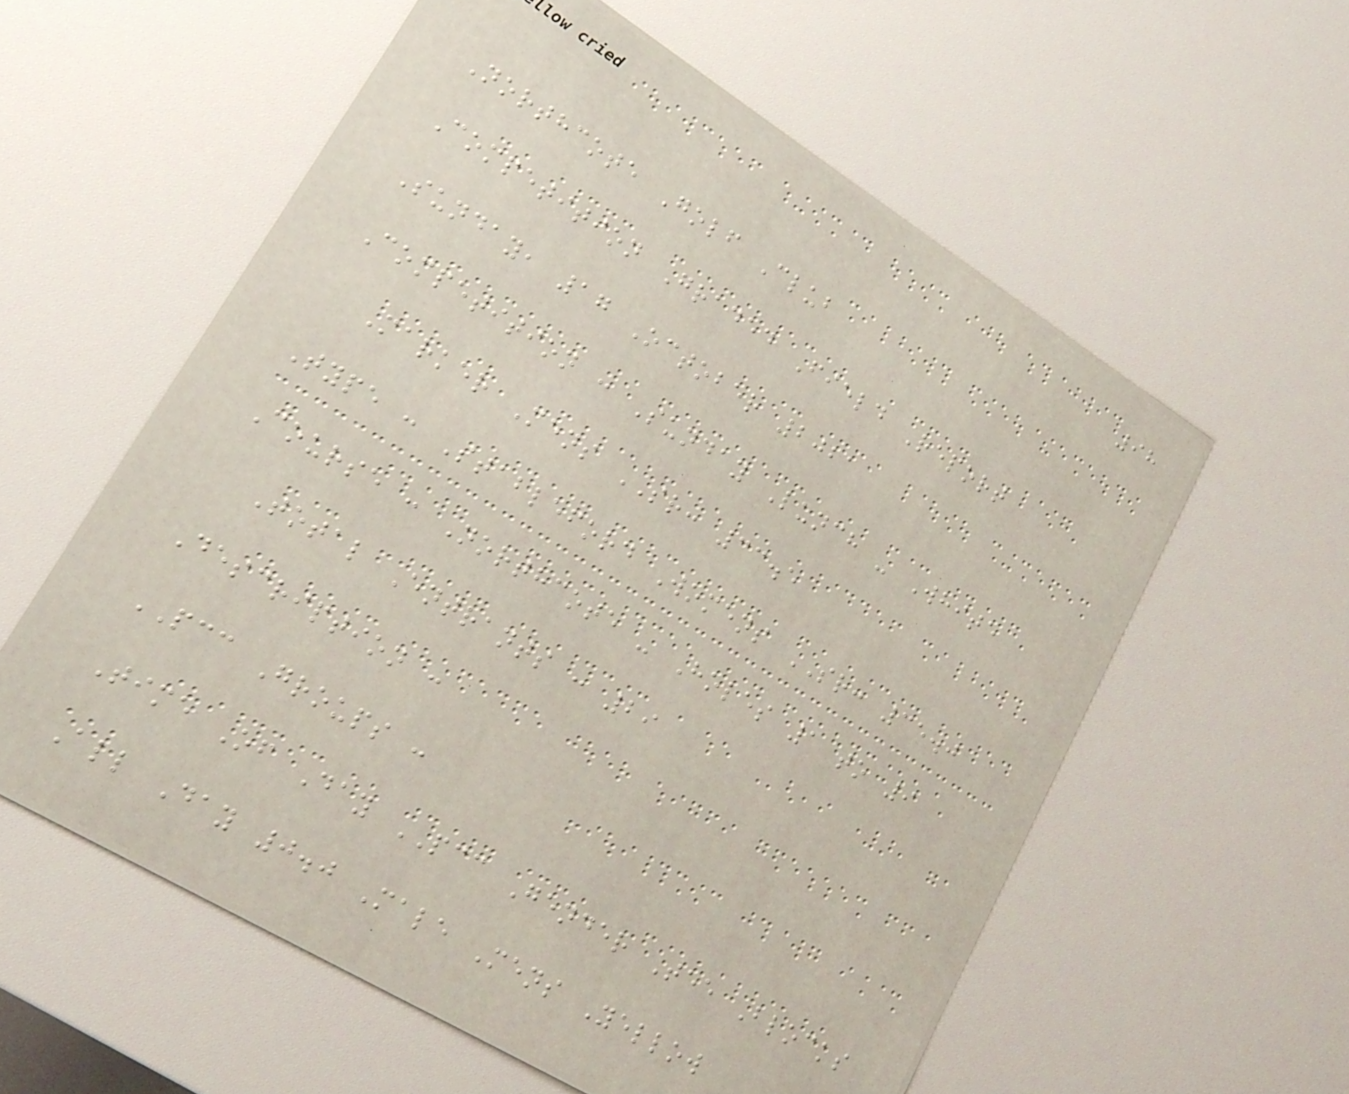98
Northcote Golf Club
Competition Graded Field Report
Sunday, 17 October 2021
Competition : Sunday Lunch - White
Marker Mens SR: 33.5
Type : Stableford Womens SR: 35.0
Course : Northcote - Holes 1 to 9
Total Entrants : 29
Description :
PCC Groups :
Time Of Day PCC Gender Tee Blocks
All Day 0.0 Male Mens Yellow
